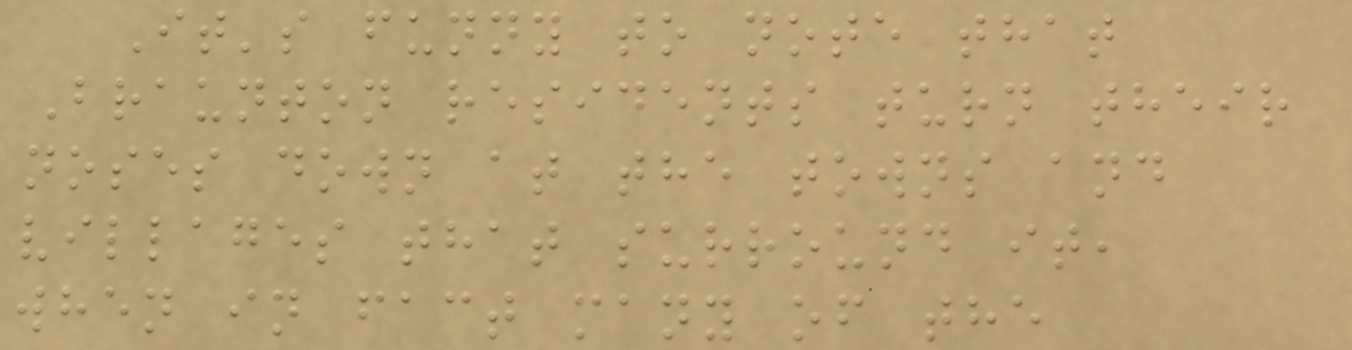It's funny to note that
Braunton residents turn their
noses down at the towns and
villages that surround it,
when in fact many of the
